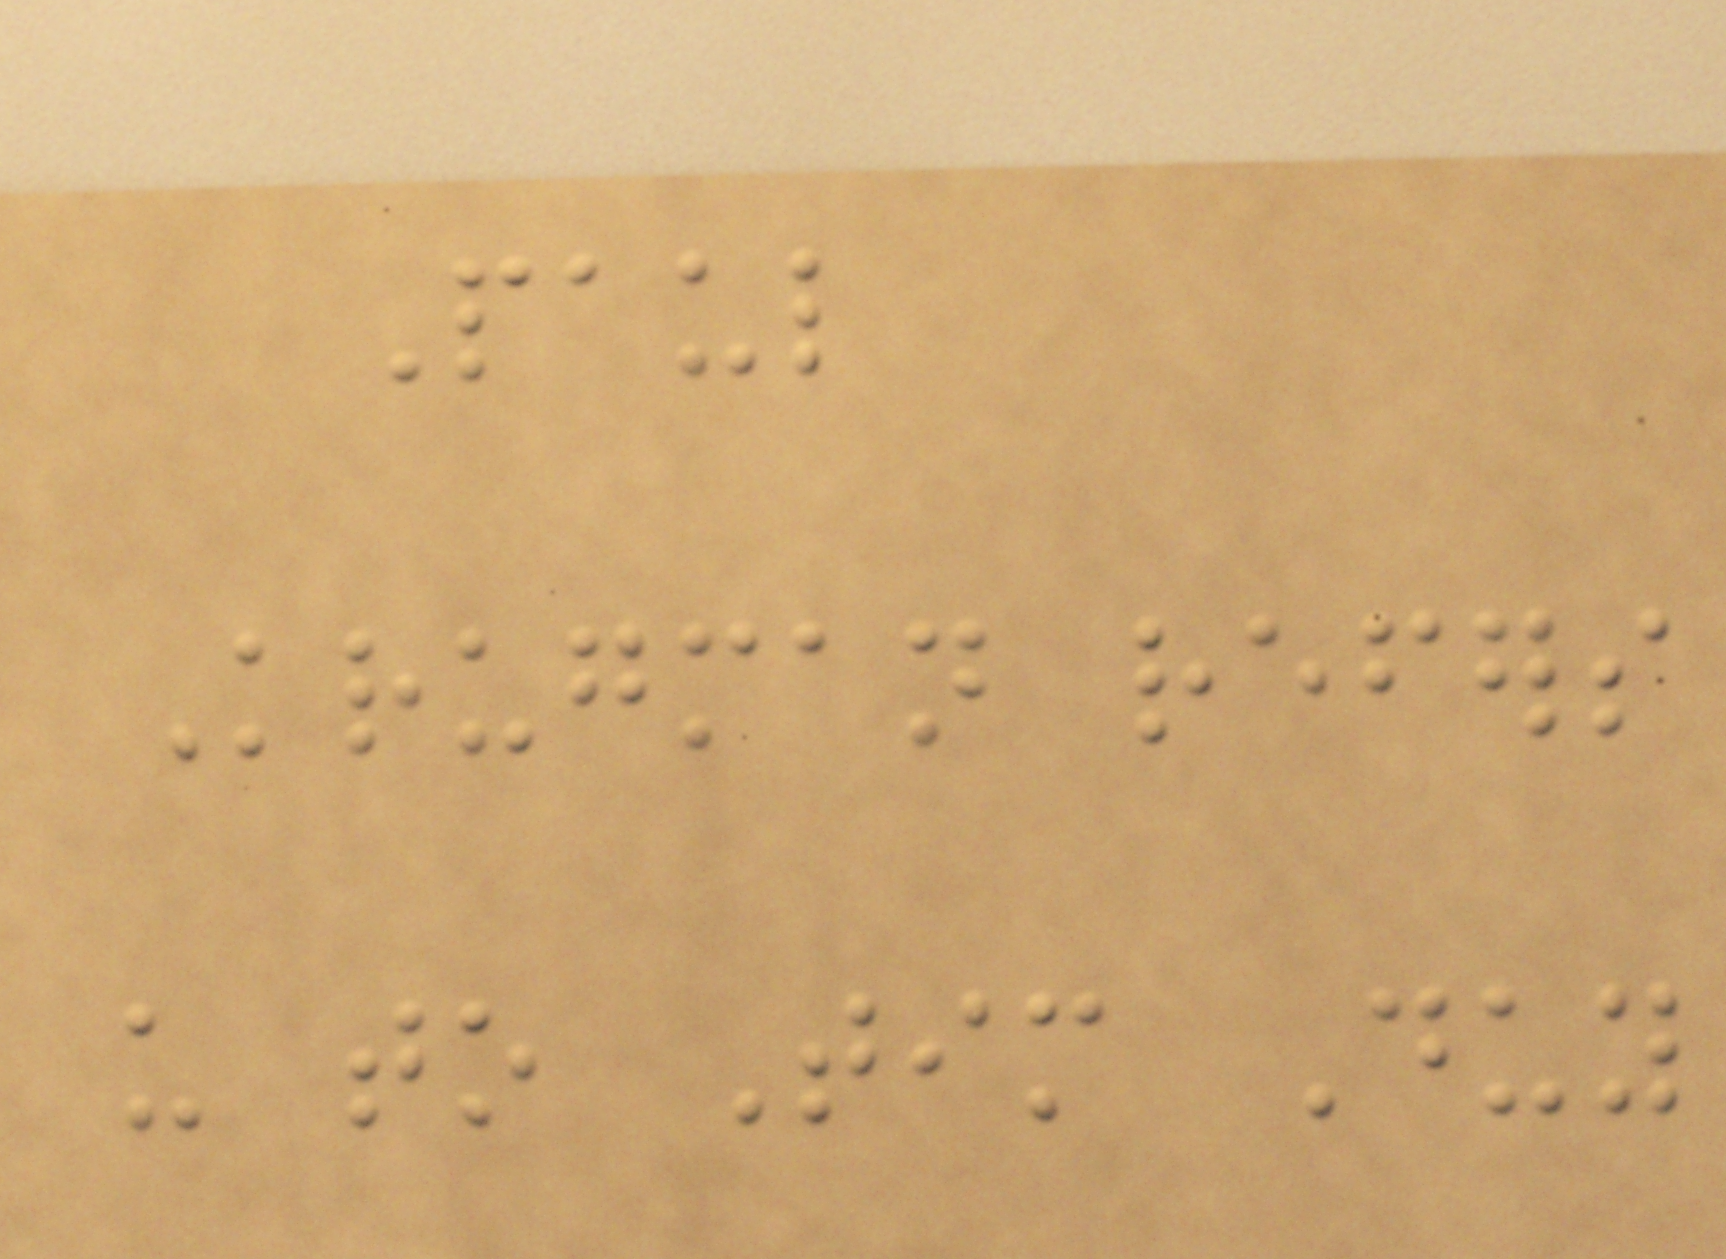Paul
Krugman refers
us to Tim Duy
